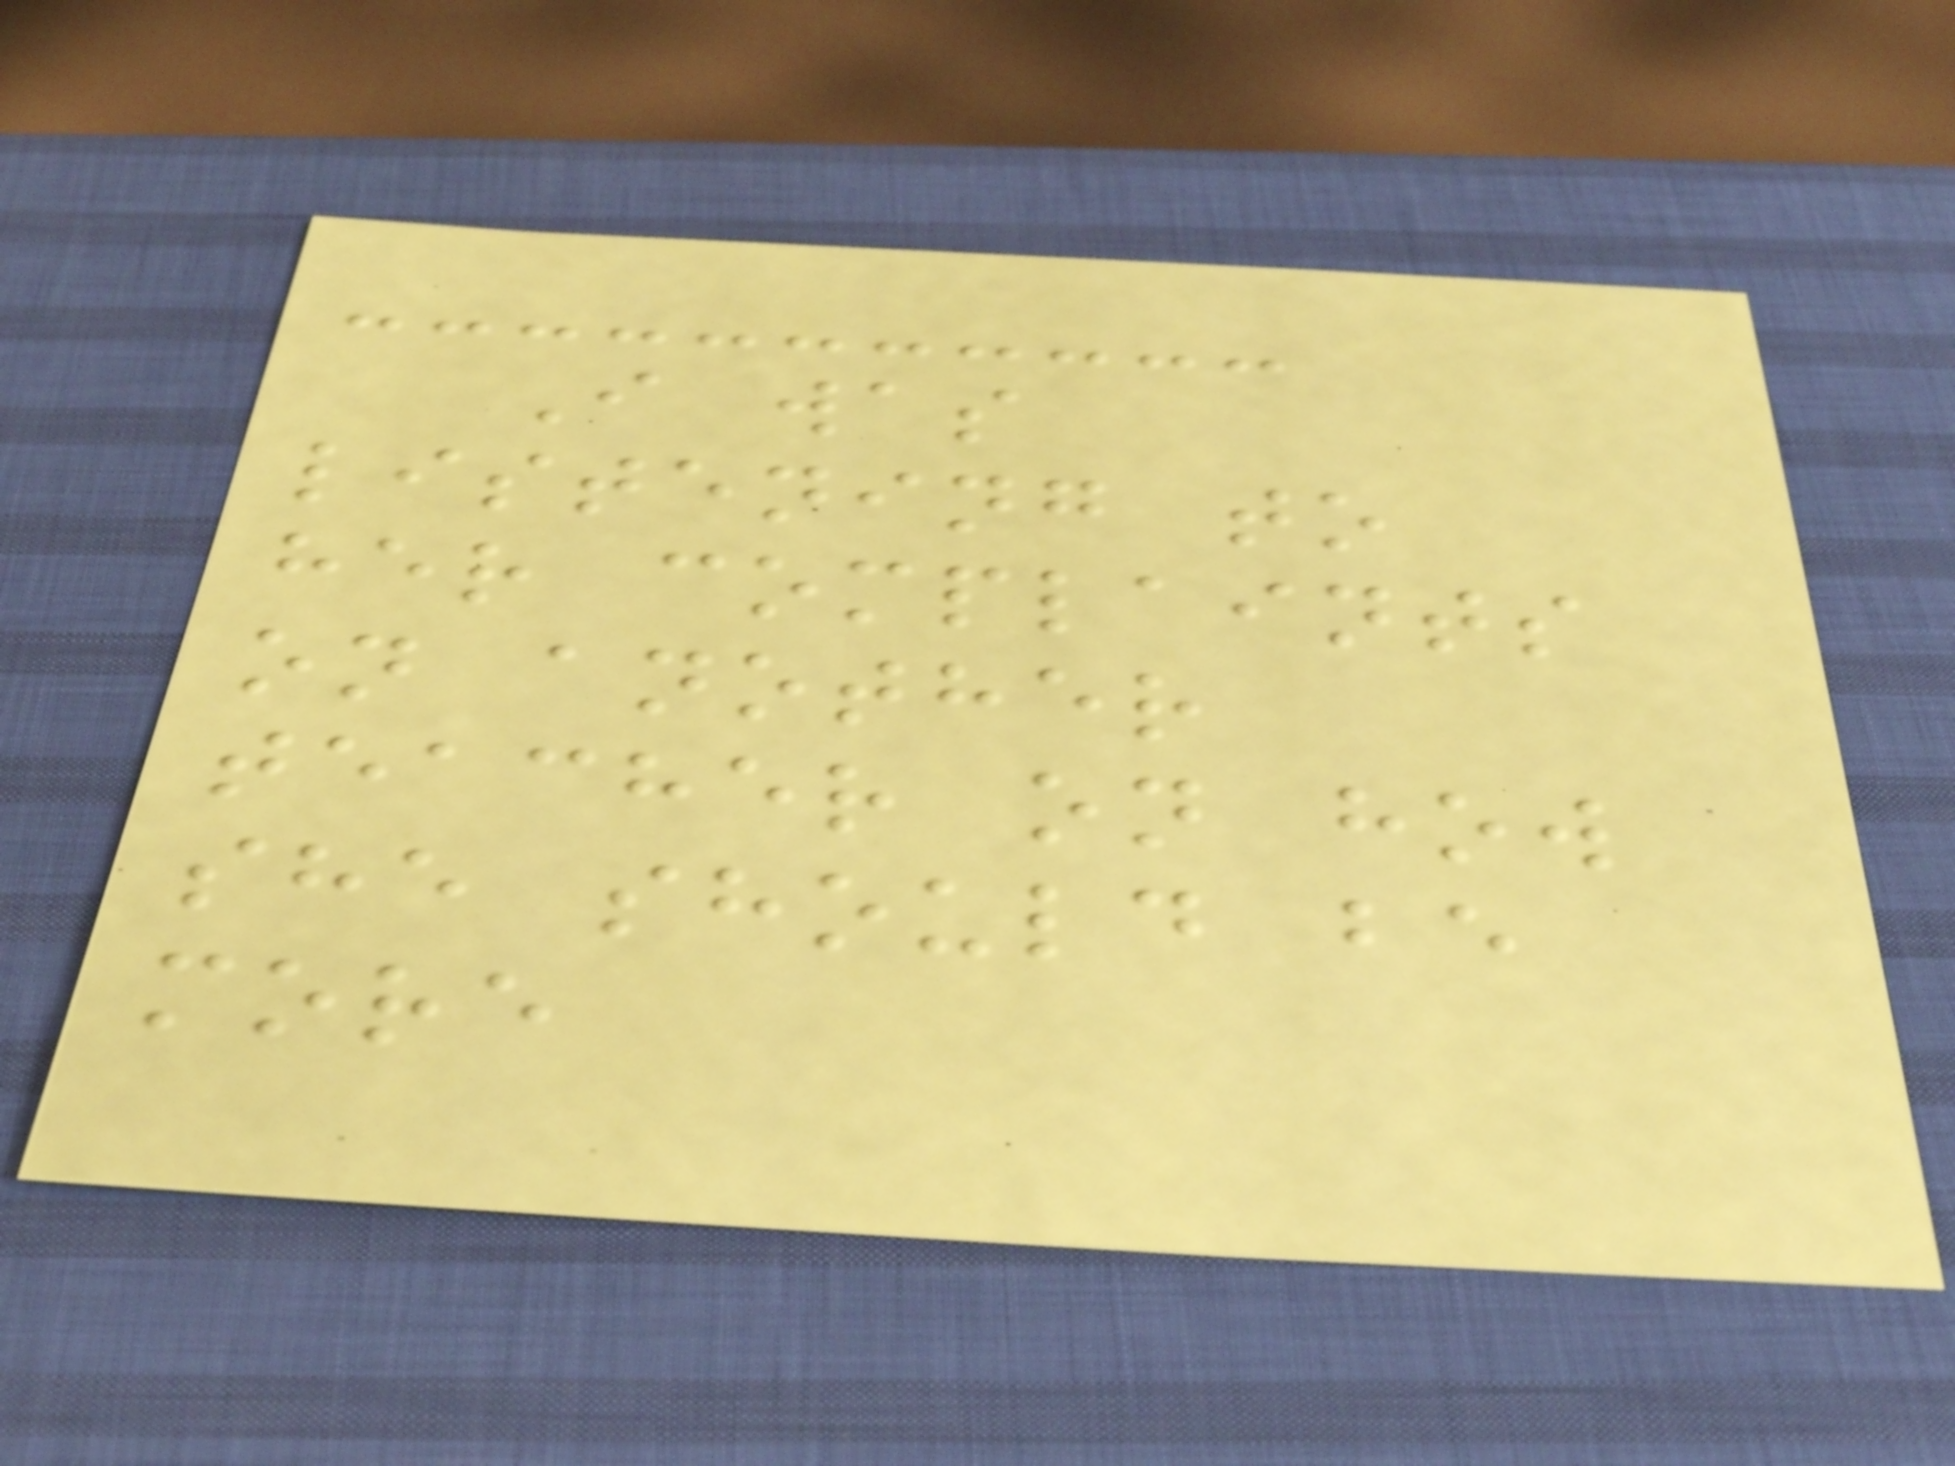I was
listening to
her complaints
on another
teacher on how
she should be
more
